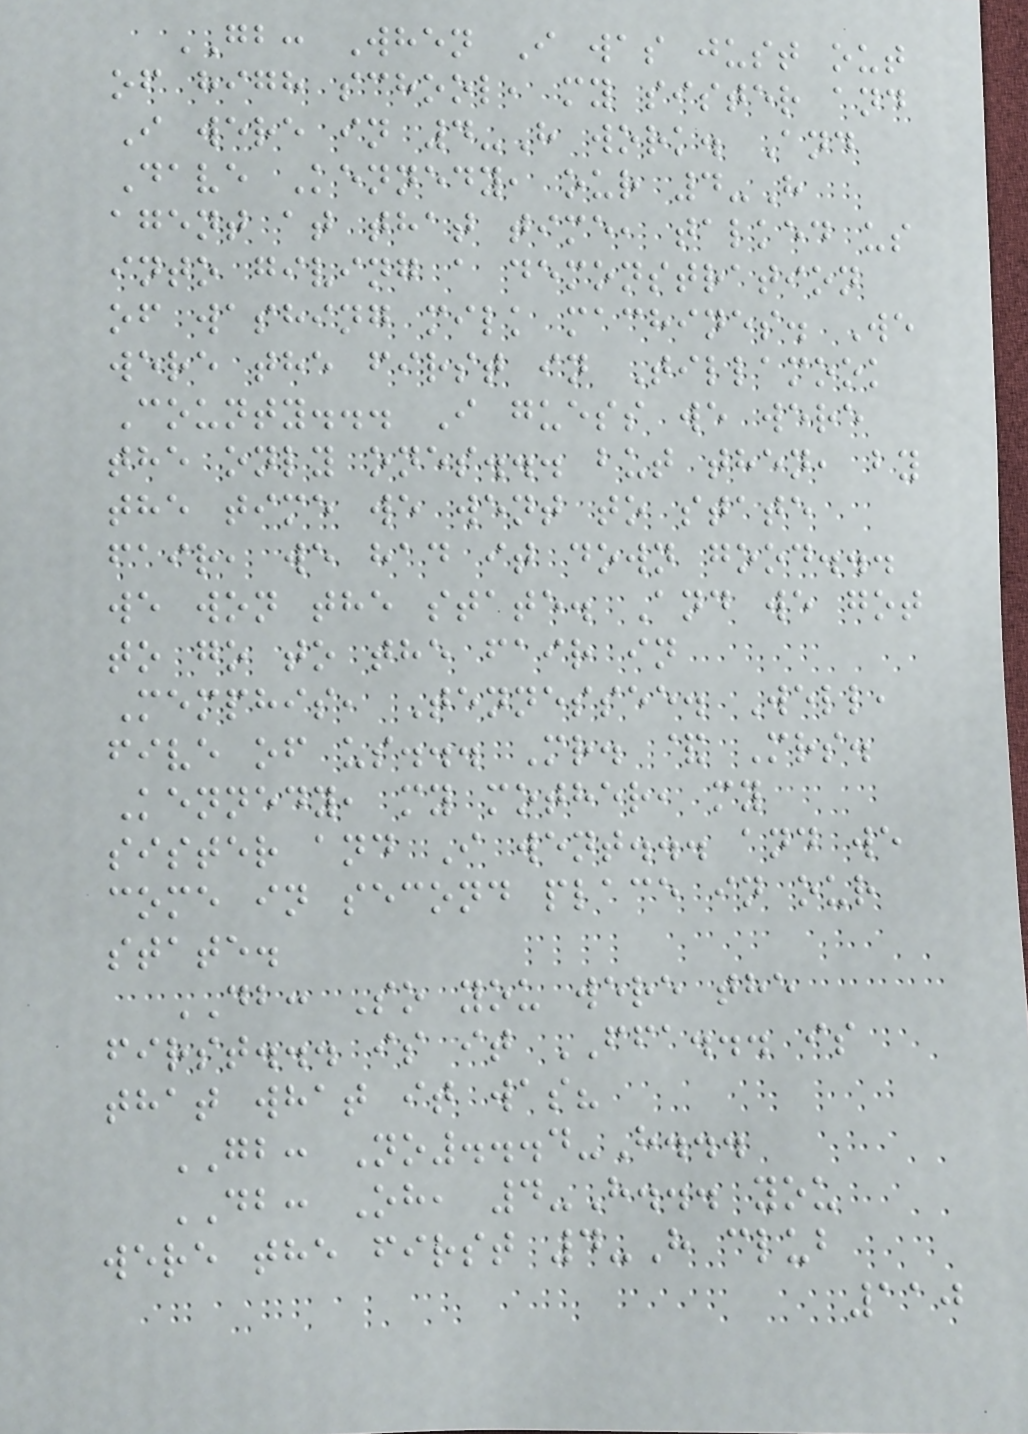GB: When I was just out
of high school, my sister and
I were in 4-H work. And
Dave Kennedy, our 4-H
agent at that time, talked us
into giving a demonstration
of washing milk machines. We
were the first in Tillamook
County... I guess we were
the only ones... but then, by
the time we went to state
fair, we had it down good...
we won the state. And we got
to go to the fair in
Memphis, Tennessee. Well,
five of us... Mr. & Mrs.
Kennedy, my mother, my
sister and I went... and we
come in second place in our
state.
DB: So you were the
first... is it FFA... is
that what it was?
GB: No...4-H...
DB: Oh, 4-H... you
were the first 4-H club
110
